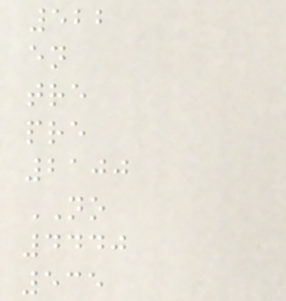522
en
tre
pre
2100
NO
4440
535
